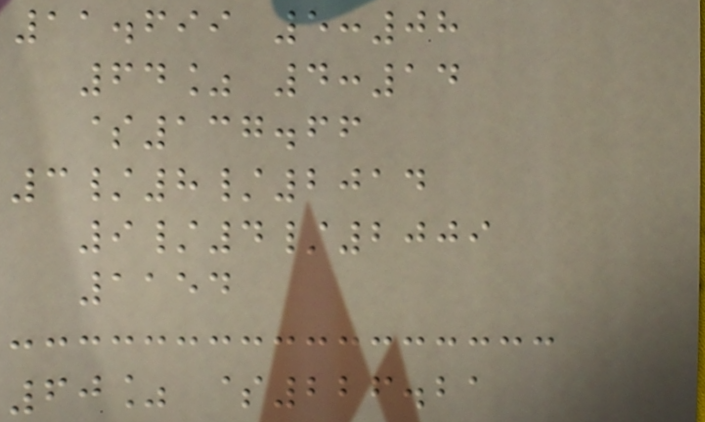11.699 5:08
64% 4:14
$137.66
3/8/2014
9/4/2009
1154
60% $226.21
